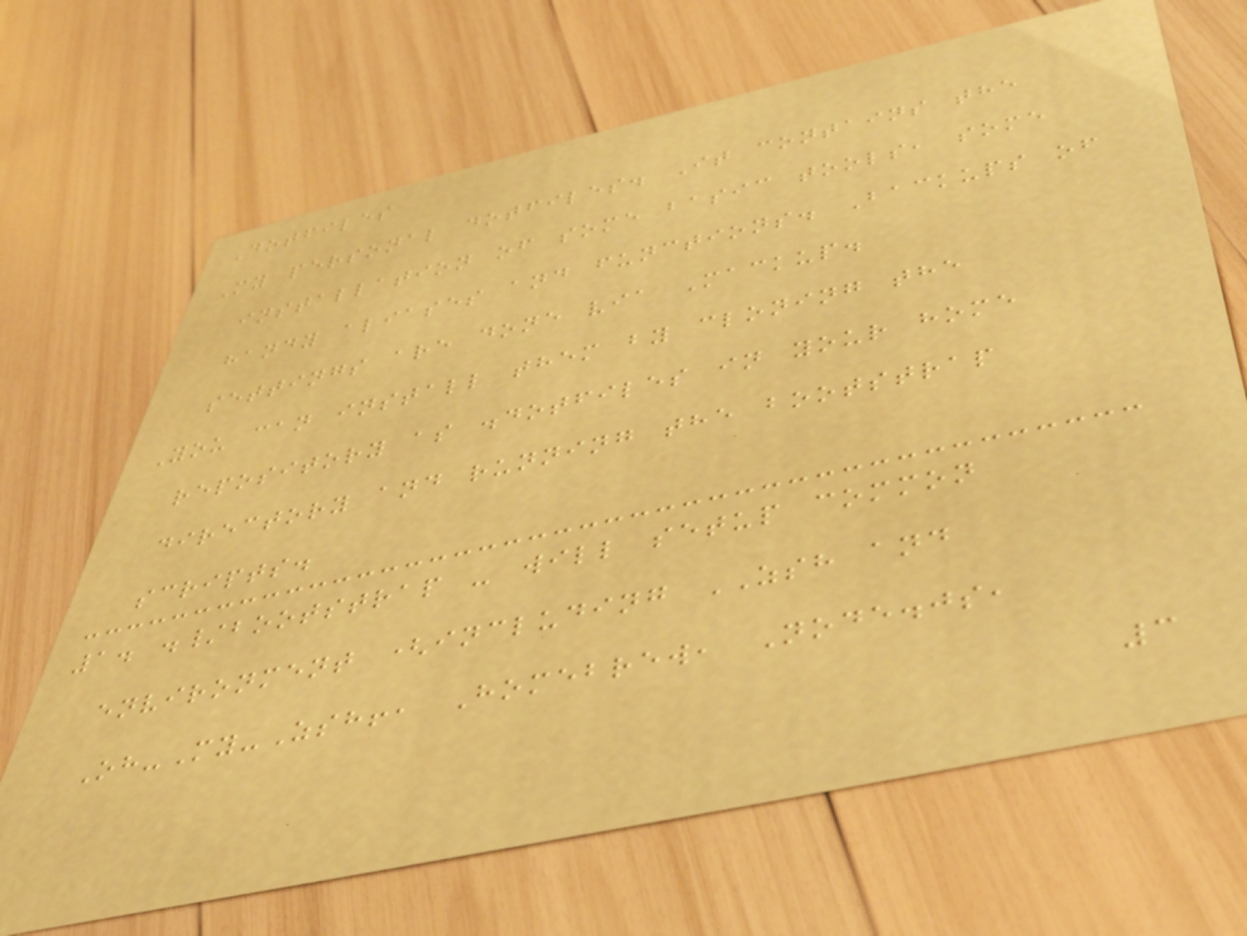Dotfiles
My personal dotfiles. It contains the
installation of some basic tools, some
handy aliases and functions. Backups of
settings are done via Mackup.
You can install them by cloning the
repository as .dotfiles in your home
directory and running the bootstrap
scripts.
1. ./bootstrap - will setup common
environment (including ZSH and
Oh-My-Zsh!, Homebrew, Node.js,
3
